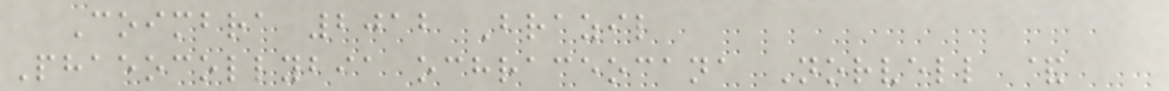Coimbra 2012 Brazil
Phaeocollybia ochraceocana Norvell &
